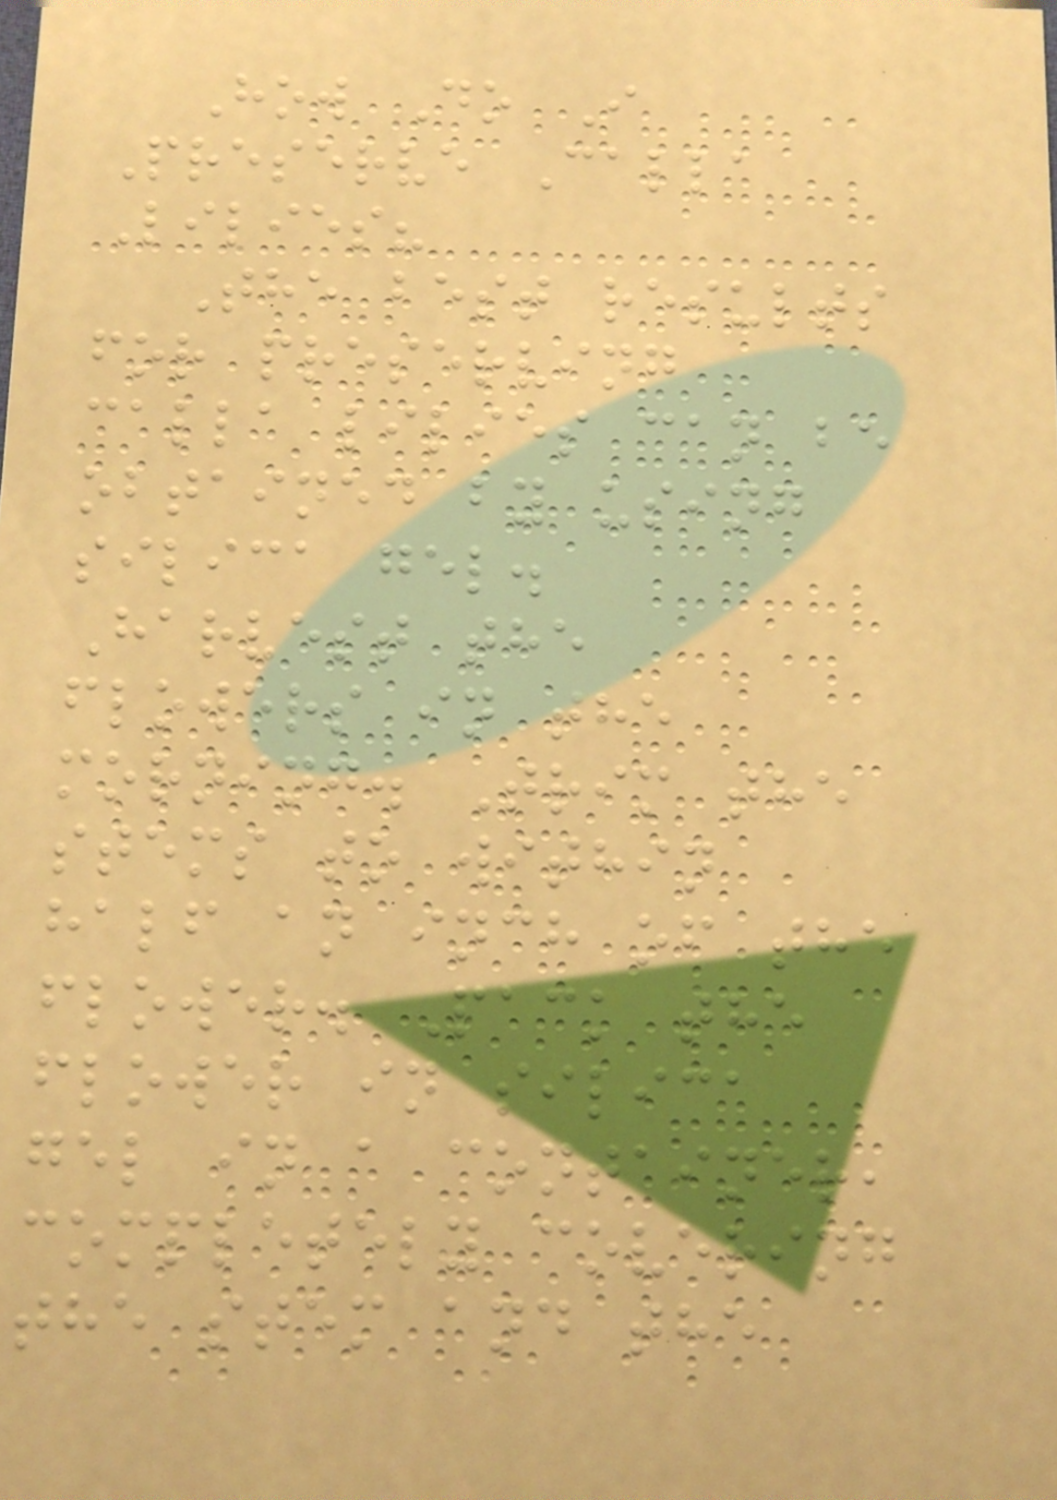How Do I
Preserve Calla
Lilies?
The best results
for preserving
calla lilies can be
obtained by using
silica gel.
Harvest the
flowers in the
morning. Trim the
stems to within
half an inch of the
flower. Pack the
flower in silica
gel in a container,
completely covering
the stem and the
